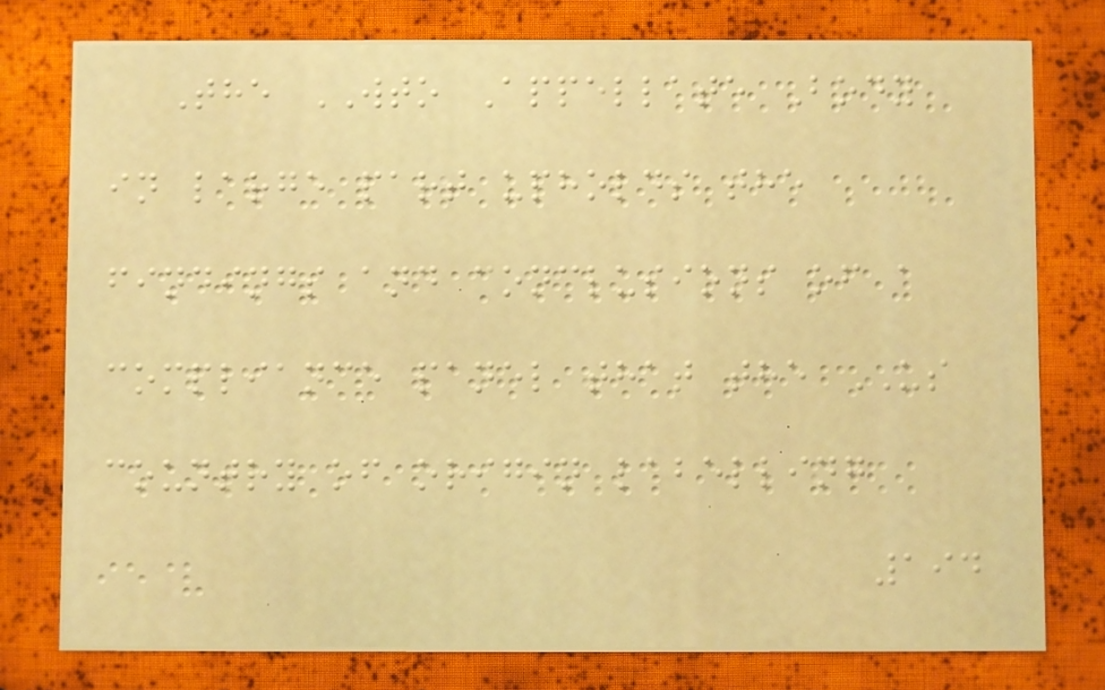The WTO Appellate Body
in large part upholds the
findings and conclusions of a
compliance panel that the US
country of origin labelling
194
